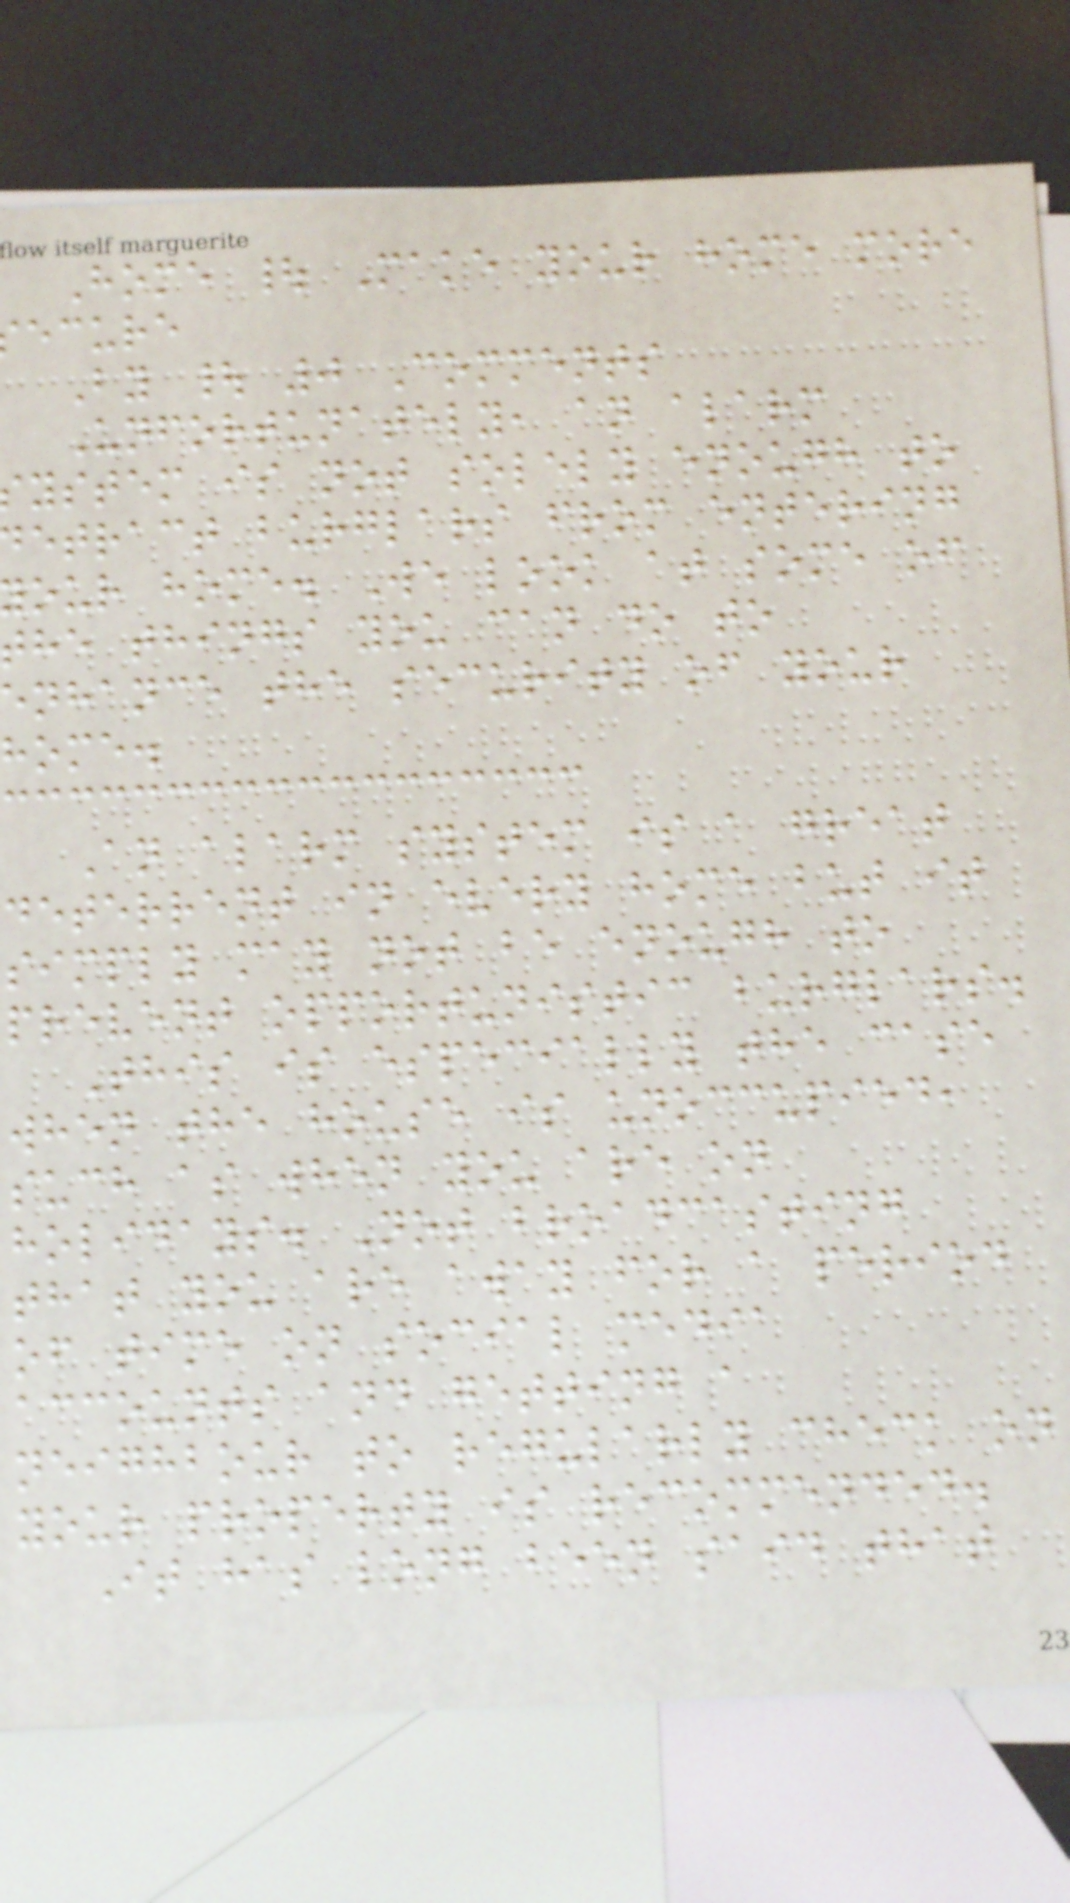Home | Make your home more
ecure
By | 0 Comments
Unfortunately, an alarm
ystem is not solely enough to
etract burglars from entering
our home. We look at some of
the things you can do to
enhance the security of your
home.
An alarm system is a great
deterrent in every home but it
simply may not be enough to
prevent opportunistic burglars.
This is especially the case
when the house is unoccupied,
such as when you are on
holidays. Not broadcasting
that you are away for a period
of time on social media
accounts and getting a
neighbour to regularly check on
your property is recommended.
It has long been said that
